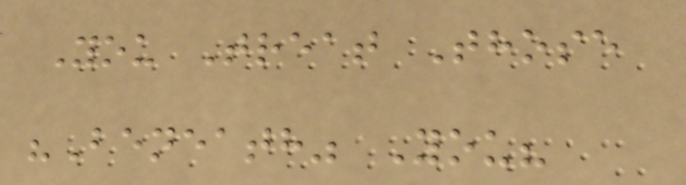You Treat Those
"Beneath" You?
